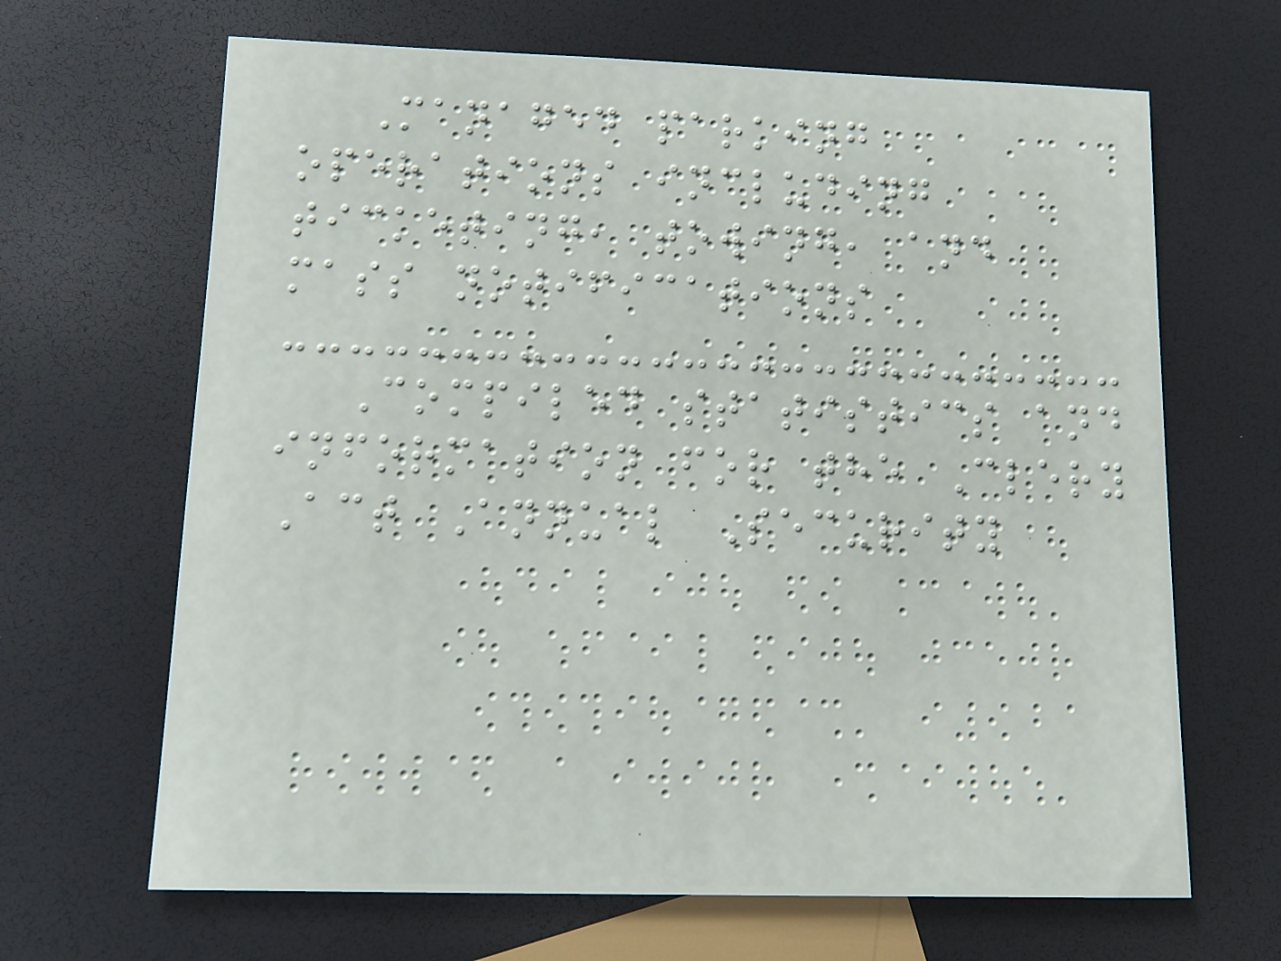Managed parking
operations including
ticketing, towing, and
mass notifications
Compiled statistics and
information for the Clery
Act Annual Security
